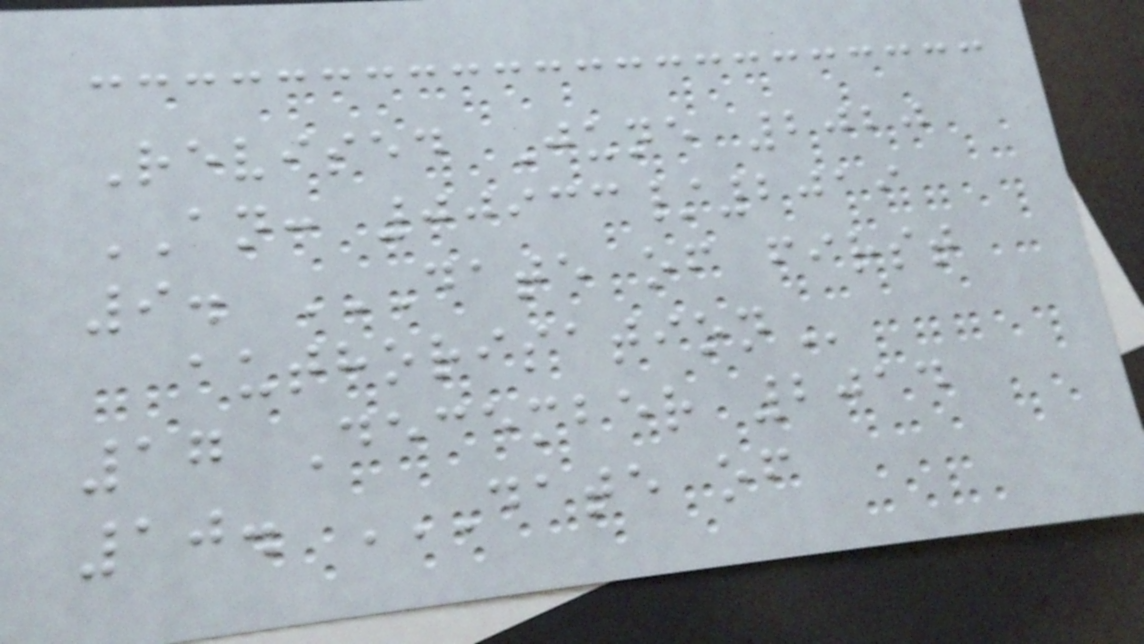Revised June 2020
AN: 00933/2019
9. DATE OF FIRST
AUTHORISATION
17 December 2014
10. DATE OF
